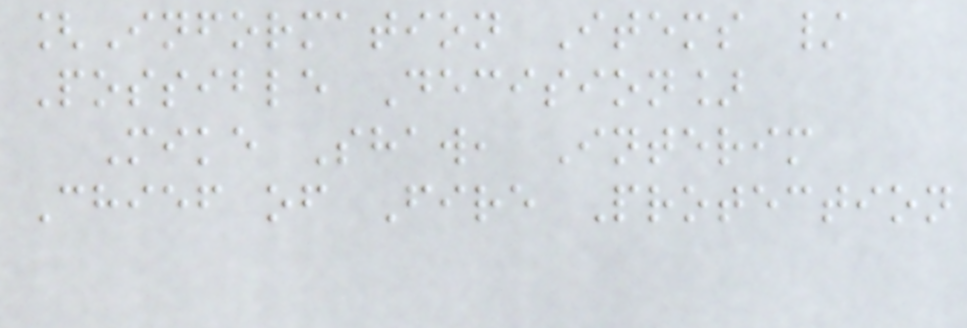[Information Items /
Possible Decision]
Mike Shaw, Interim
Chief of Fire Protection
